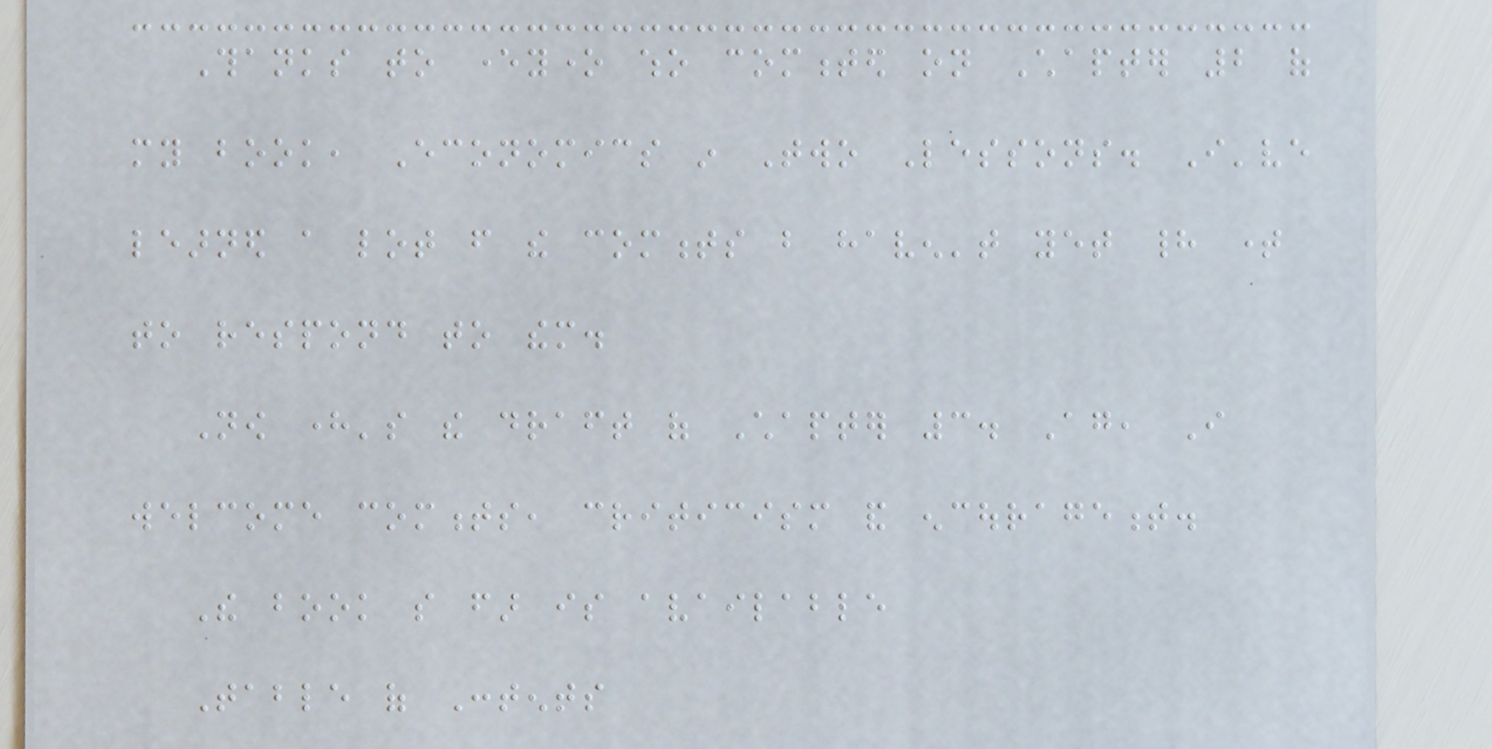Thanks to everyone who commented on Chapter 2 of
my book, Economics in Two Lessons. I've
learned a lot from the comments but haven't yet had time
to respond to them.
Now here's the draft of Chapter 3. Again, I
welcome comments, criticism and encouragement.
The book so far is available
Table of Contents
